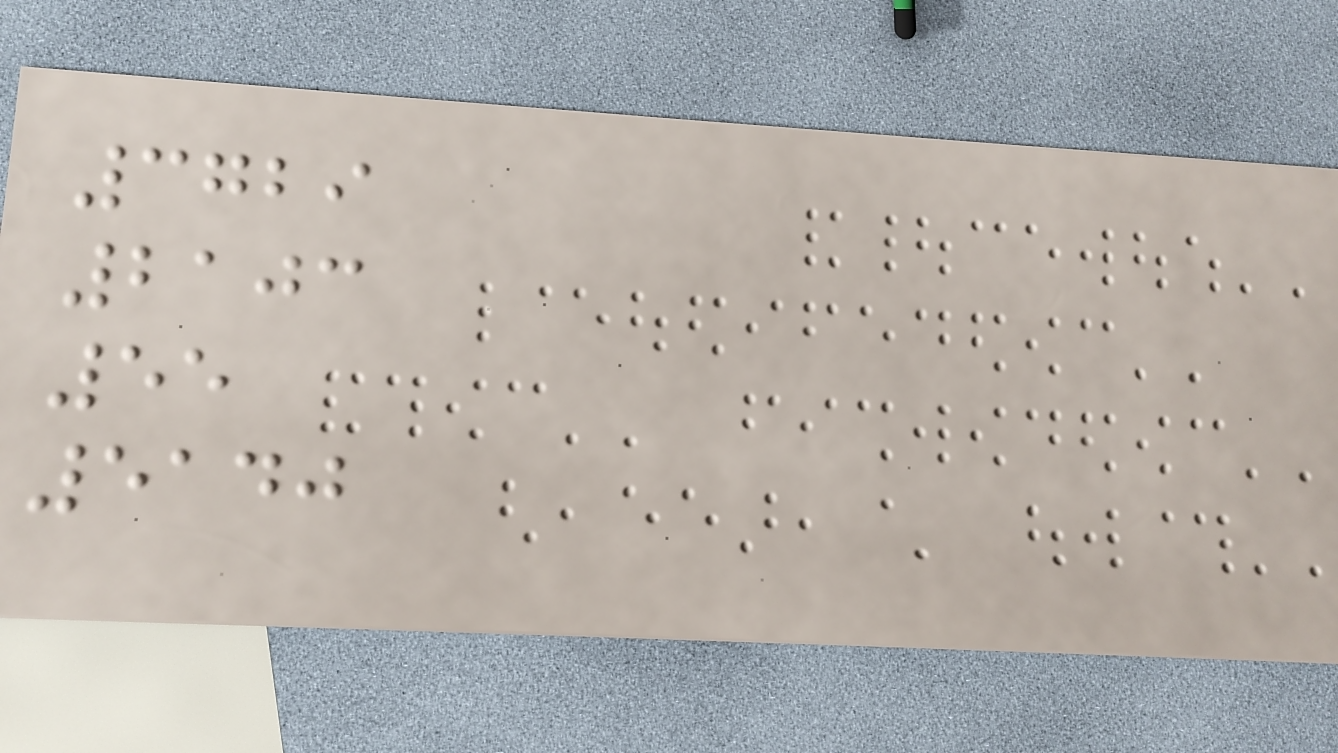3729
2103
55
5140
